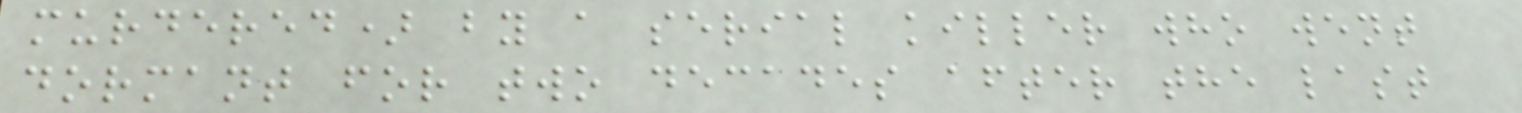murdered) by a serial killer who went
dormant for two decades after the last
